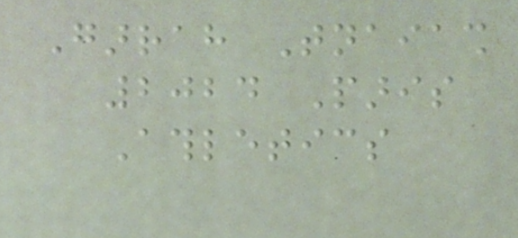Garrah Tnaiash
2024 Paris
Athletics
